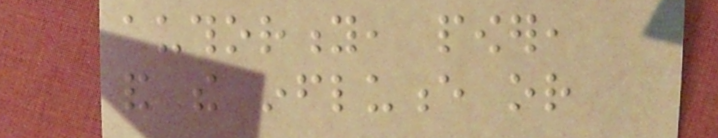authority, power,
and the influence or
